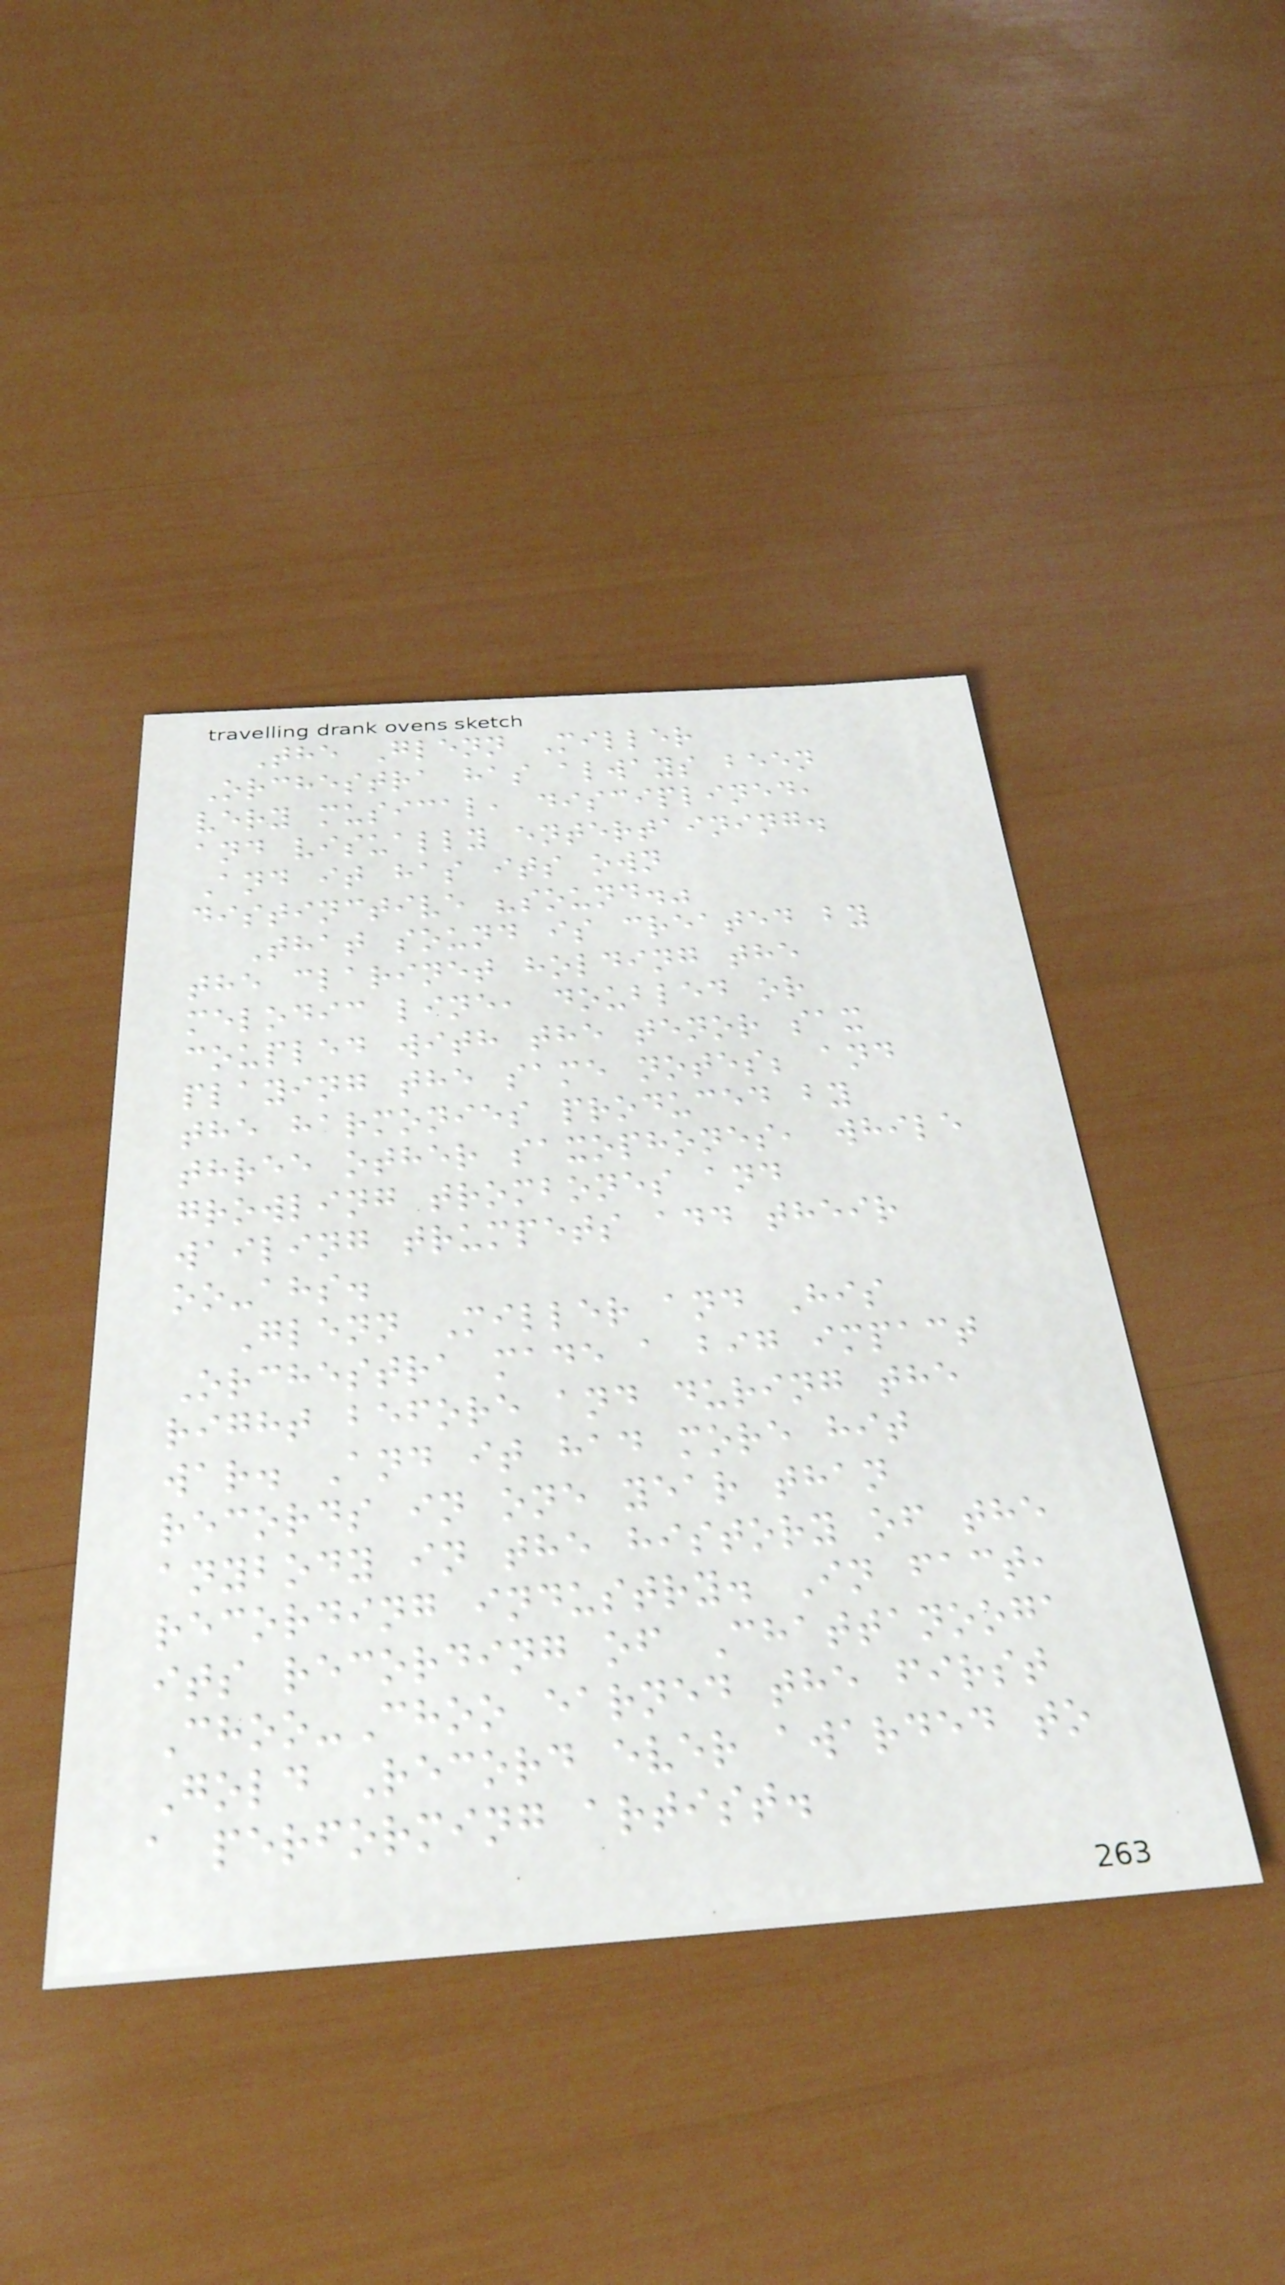The Glenn Miller
Orchestra has always been
very musical, disciplined,
and visually entertaining.
And it has its own
distinctive "sound."
That sound is created by
the clarinet holding the
melodic line, doubled or
coupled with the tenor sax
playing the same notes; and
the harmonies produced by
three other saxophones, while
growling trombones and
wailing trumpets add their
oo-ahs.
Glenn Miller and His
Orchestra made a big impact
right before and during the
war. And it had more hit
records in one year than
anybody in the history of the
recording industry. In fact,
its recording of Chattanooga
Choo-Choo earned the first
Gold Record ever awarded to
a performing artist.
